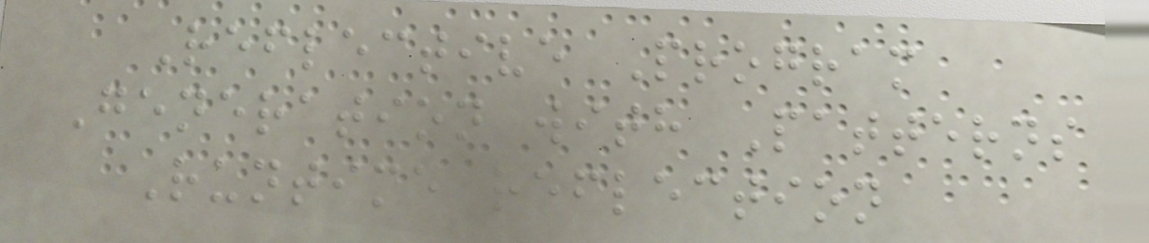Reflective Program
Generation with Patterns
Runtime reflection
